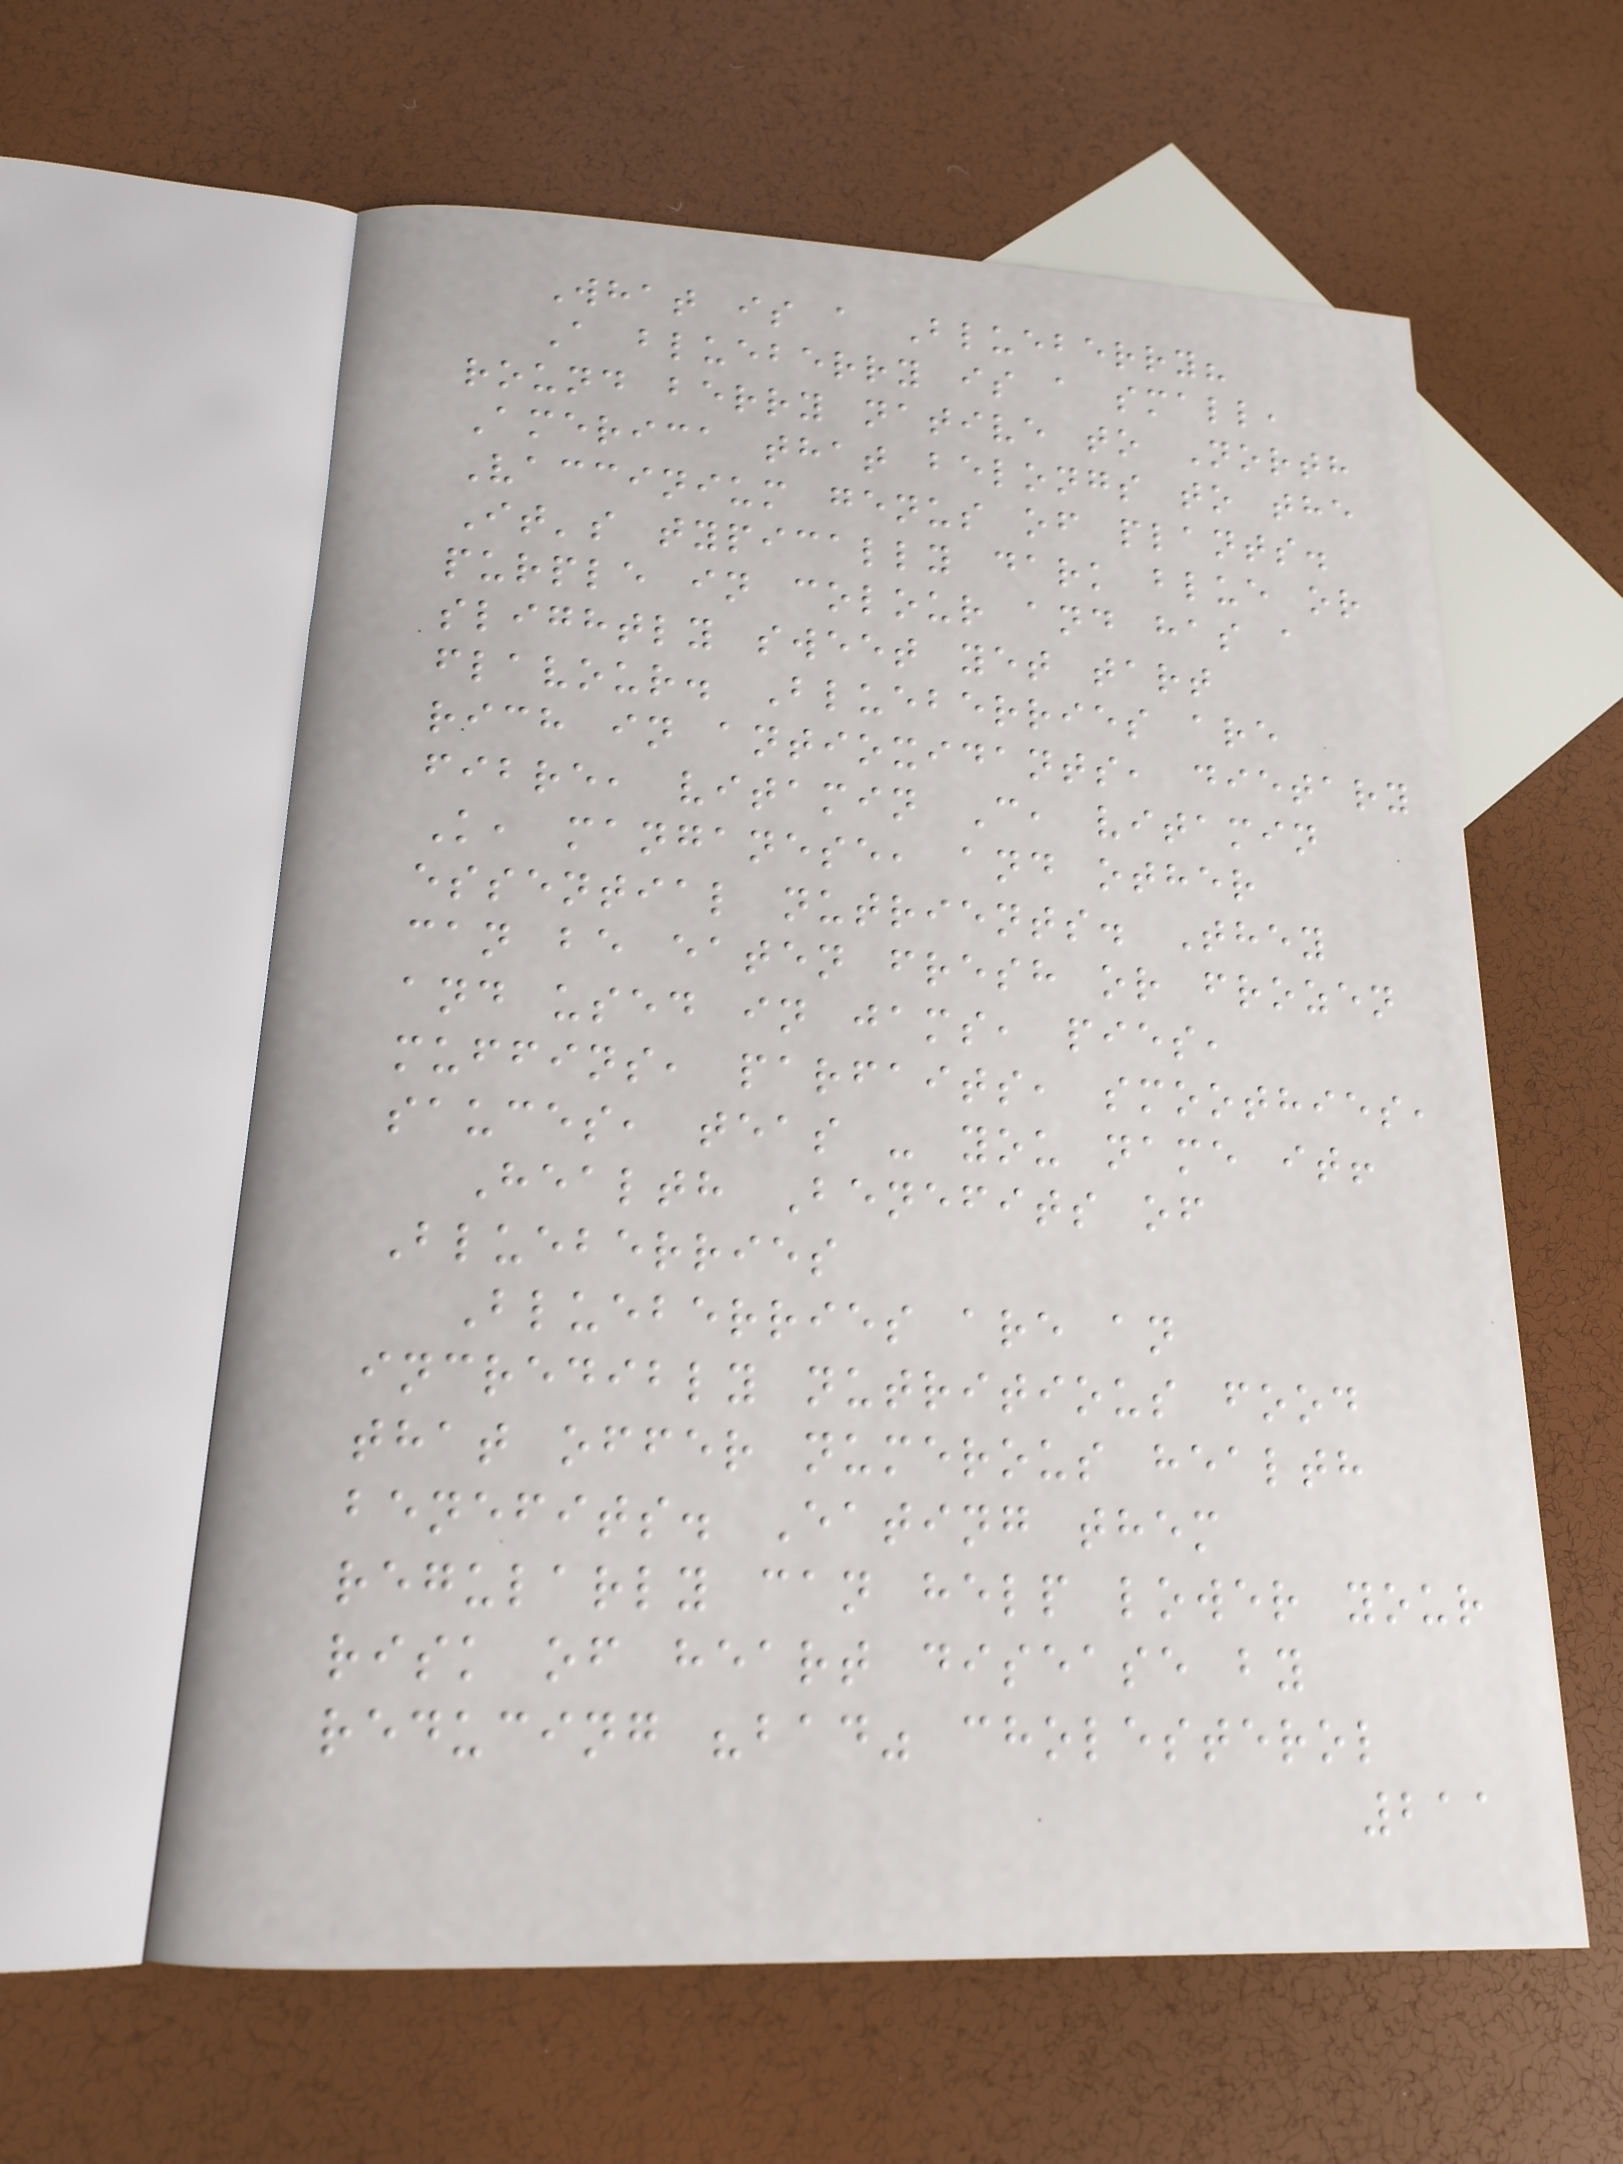What is a Blueberry?
A blueberry is a small,
round berry native to North
America that belongs to the
Vaccinium genus of plants.
It's typically dark blue or
purple in colour and has a
slightly sweet yet tart
flavour. Blueberries are
rich in antioxidants, dietary
fibre, vitamin C, vitamin
K, manganese, and other
essential nutrients. They
can be eaten fresh or frozen
and used in jams, pies,
muffins, parfaits, smoothies,
sauces, teas - you name it!
Health Benefits of
Blueberries
Blueberries are an
incredibly nutritious food
that offer numerous health
benefits. Eating them
regularly can help lower your
risk of heart disease by
reducing "bad" cholesterol
211
